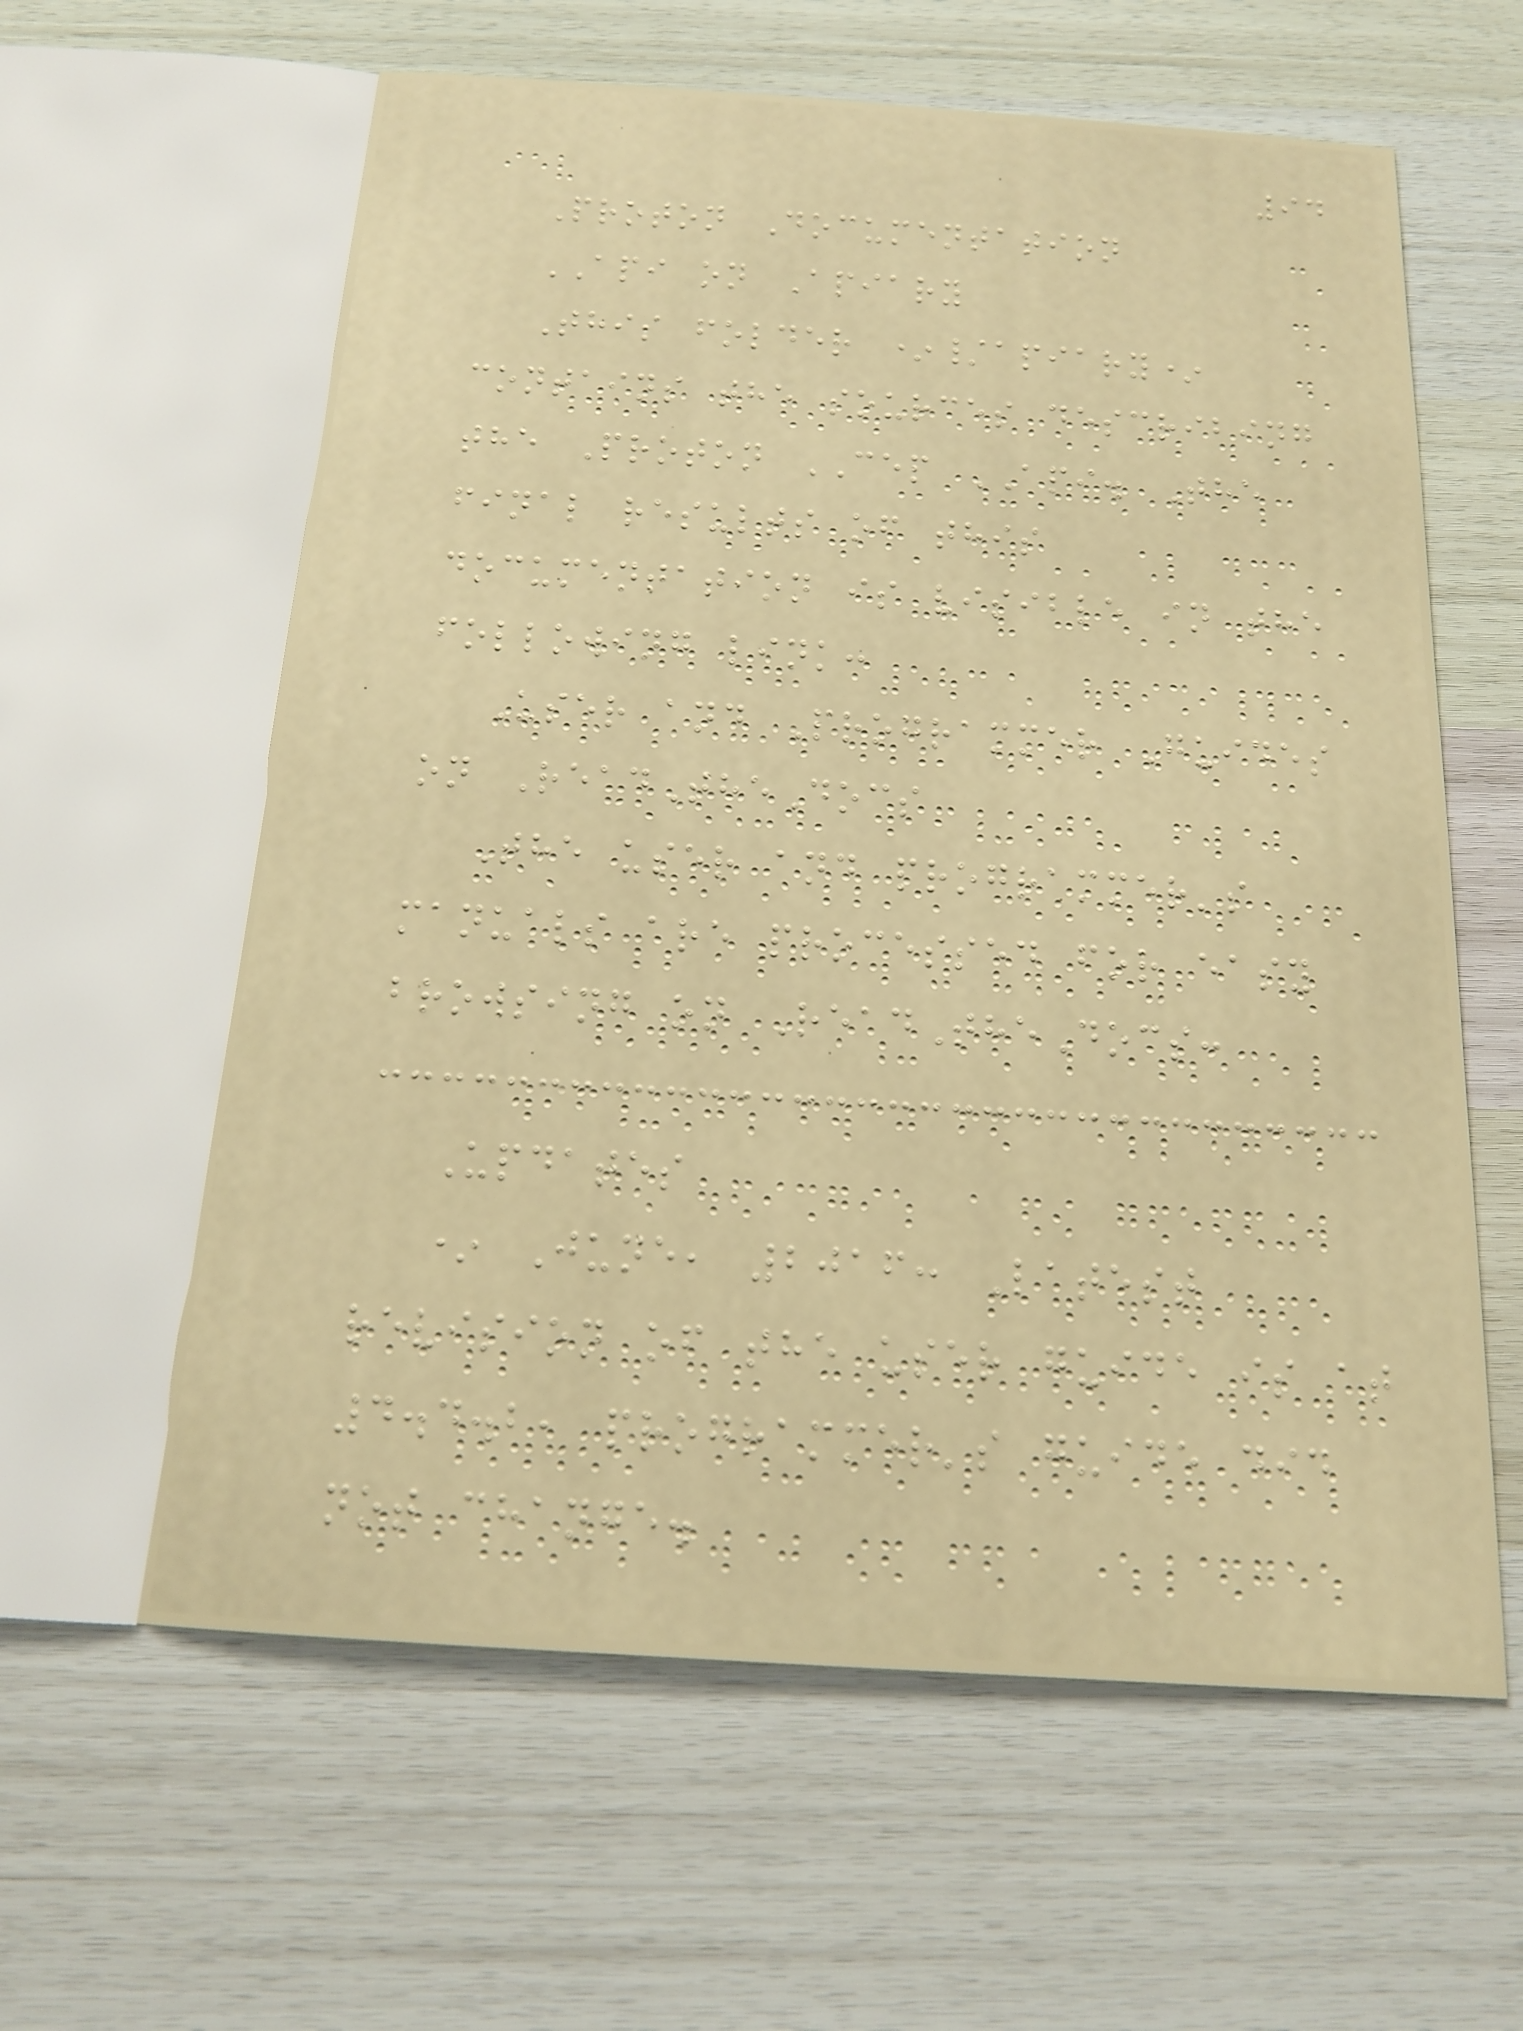94
Proton Documentation
API on Apiary
This folder */apiary*
contains the sources describing
the Proton CEP API. The
final results of this
documentation is visible in the
following link:
User and Programmer Guides
on ReadTheDocs
The user and programmer's
manuals are processed for easy
browsing on ReadTheDocs:
Updates
* June, 2016: Latest
revision of the user guide is at
4.4.2, programmer's guide did
not change.
